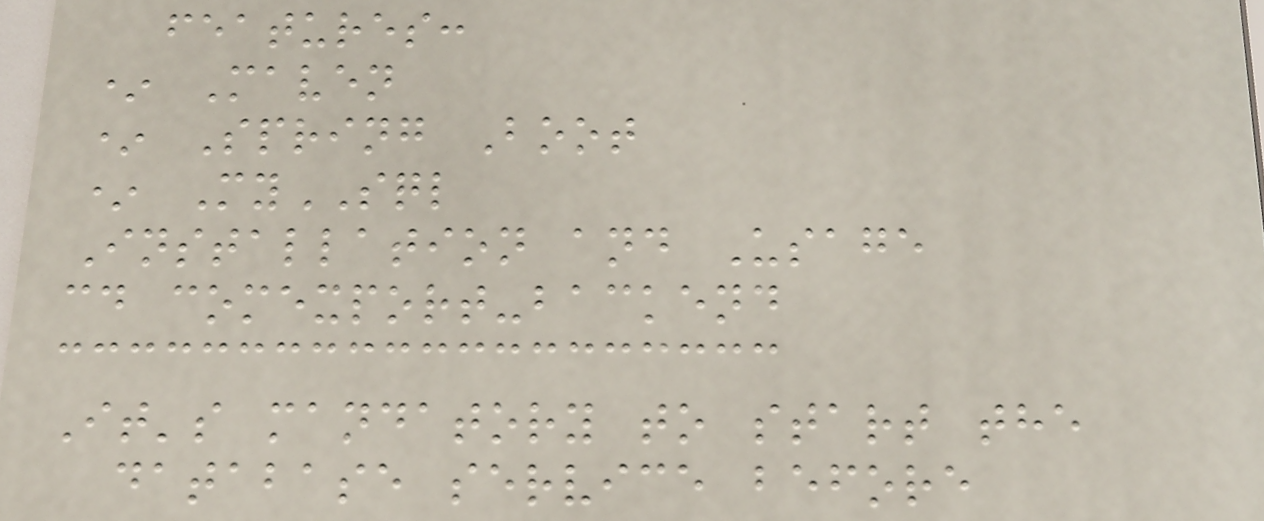features:
* Maven
* Spring Boot
* MySQL
Installation and Usage
cd comexport-backend
It's mandatory to start the
database service before
